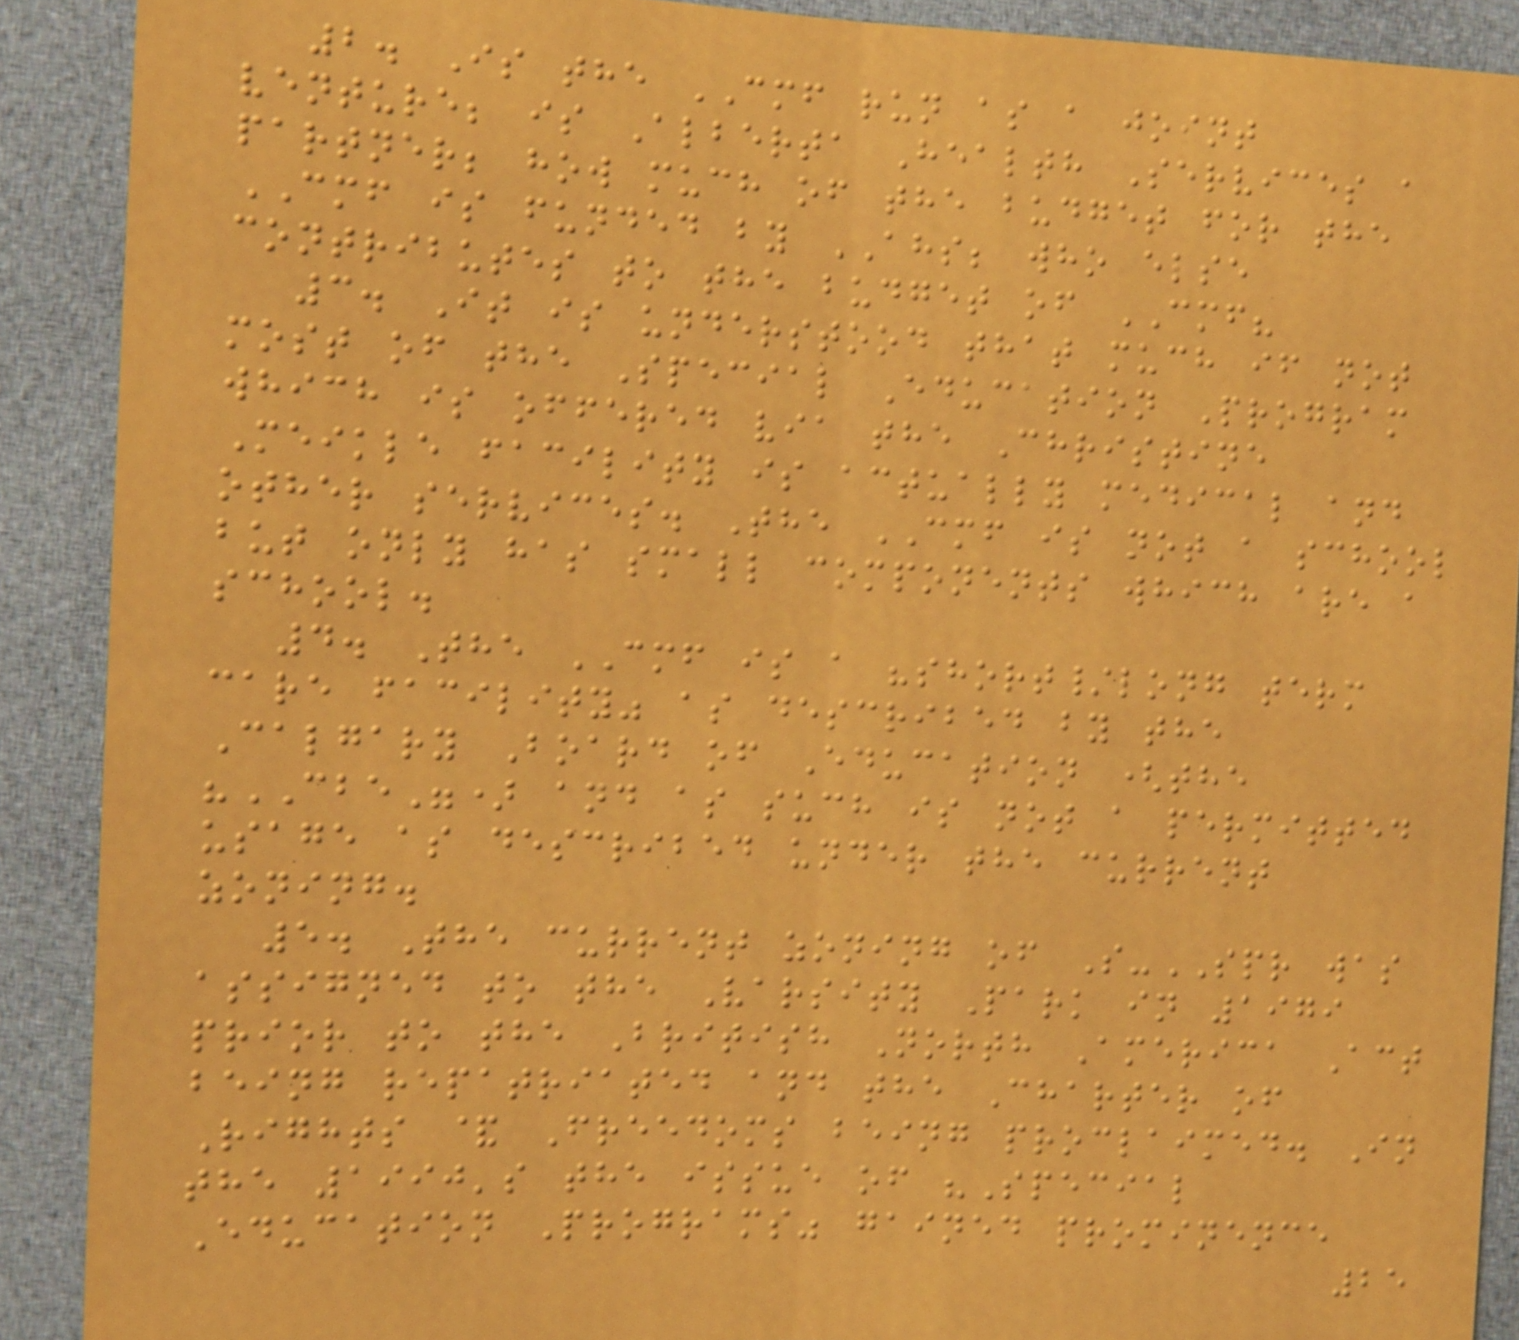2. Is the CMF run as a joint
venture; is Alberta Health Services a
partner; how much of the budget for the
CMF is funded by AHS; who else
contributes to the budget of CMF?
3. It is understood that much if not
most of the Special Education Program
which is offered via the Christine
Meikle facility is actually medical and
other services. The CMF is not a school
but only has small components which are a
school.
4. The CMF is a "short/long term
care facility" as described by the
Calgary Board of Education (the
"CBE") and as such is not a permitted
usage as described under the current
zoning.
5. The current zoning of S-SPR was
assigned to the Varsity Park in 1979
prior to the British North America Act
being repatriated and the Charter of
Rights & Freedoms being proclaimed. In
the 1990's the issue of "Special
Education Programs" gained prominence
25
